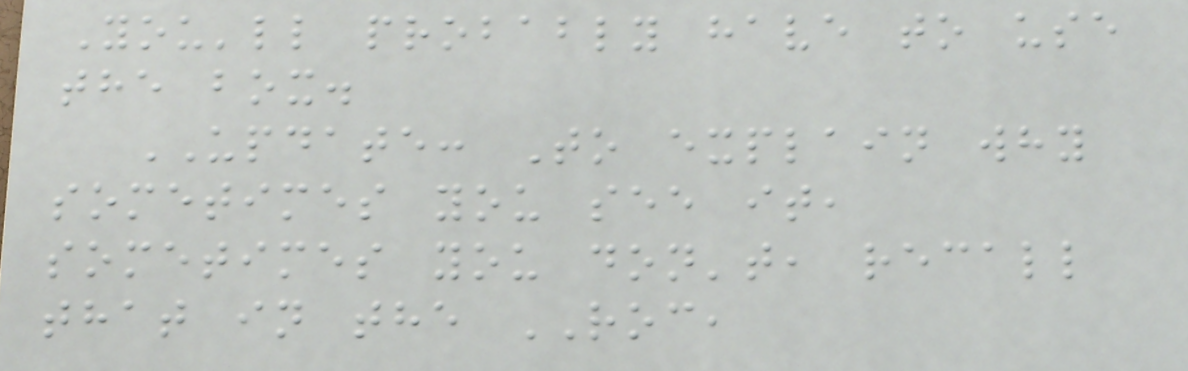You'll probably have to use
the box.
UPDATE: To explain why
sometimes you see it,
sometimes you don't, recall
that in the ROC,
